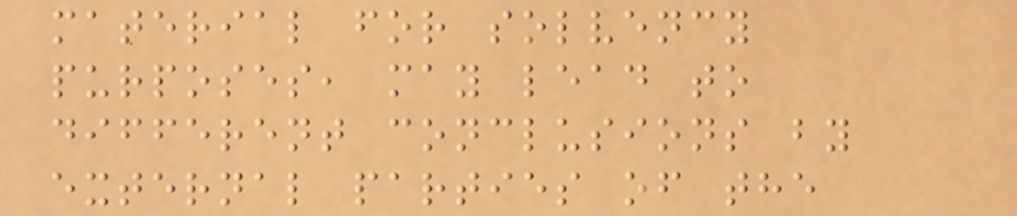material for solvency
purposes, may lead to
different conclusions by
external parties of the
